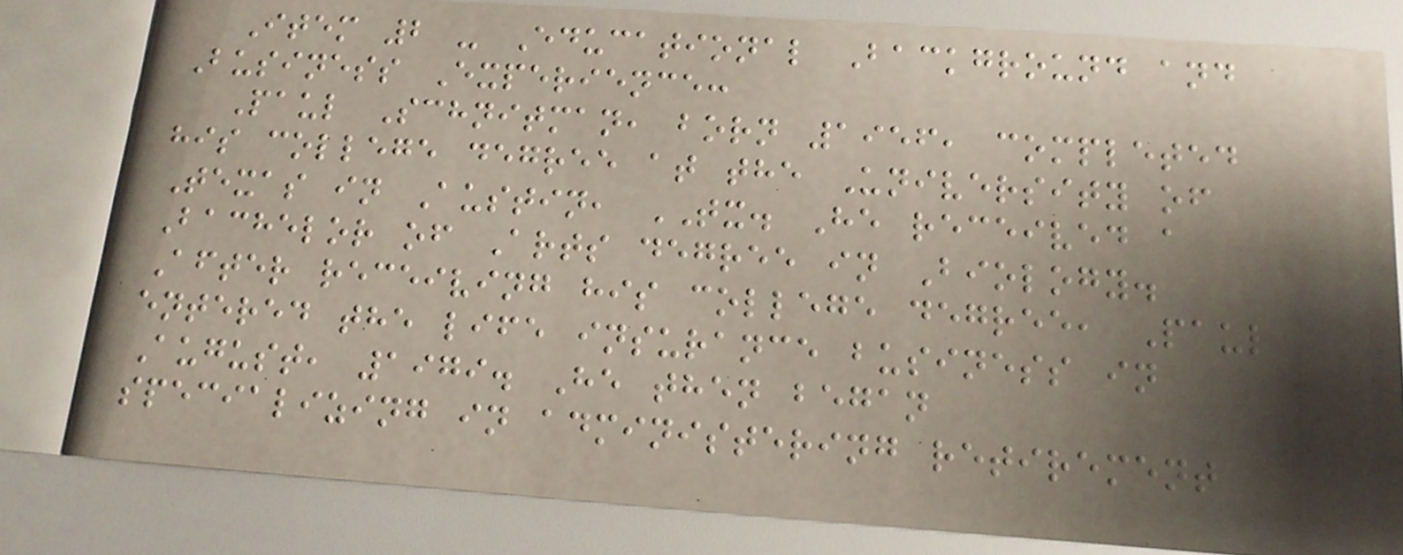Item 2 - Educational Background and
Business Experience:
Paul Schnitman, born 1956, completed
his college degree at the University of
Texas in Austin, TX. He received a
Bachelor of Arts degree in Biology.
After receiving his college degree, Paul
entered the life insurance business in
August, 1979. He then began
specializing in administering retirement
